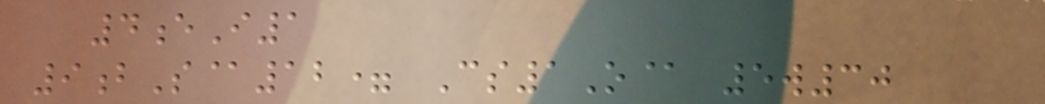4eI1
9bS@12= Cs1O@ 5w30
